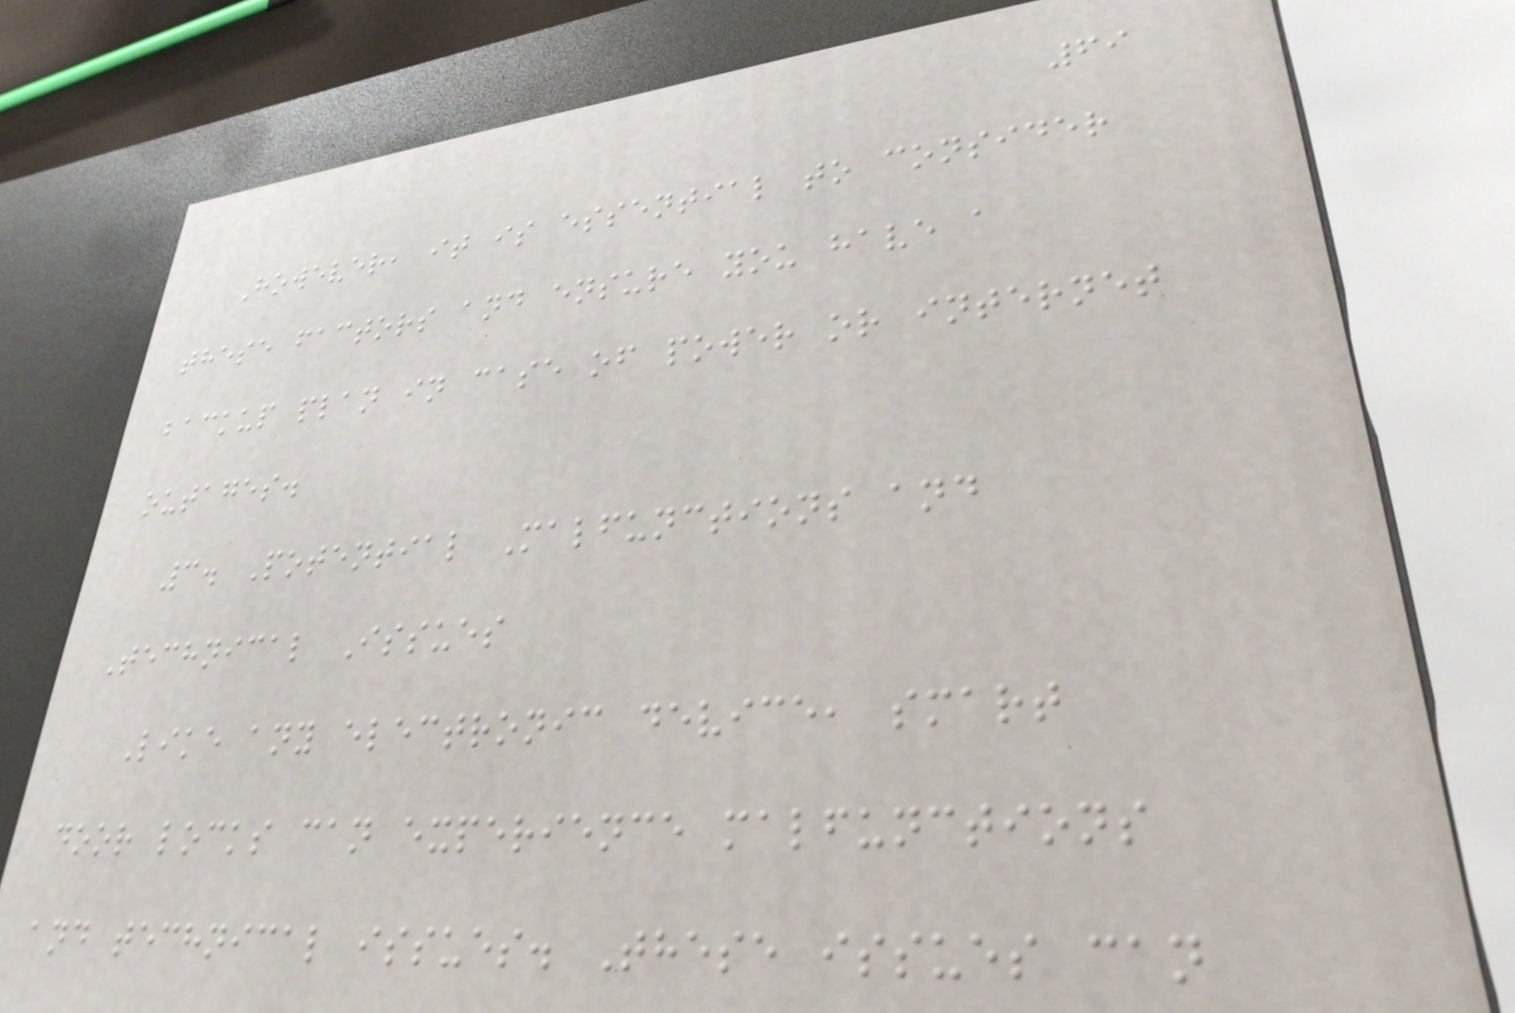69
However, it is essential to consider
these factors and ensure you have a
backup plan in case of power or internet
outages.
3. Potential Malfunctions and
Technical Issues
Like any electronic device, smart
door locks can experience malfunctions
and technical issues. These issues can
